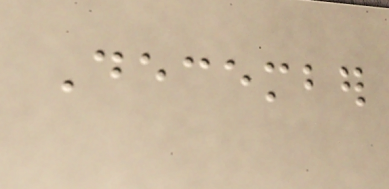December
